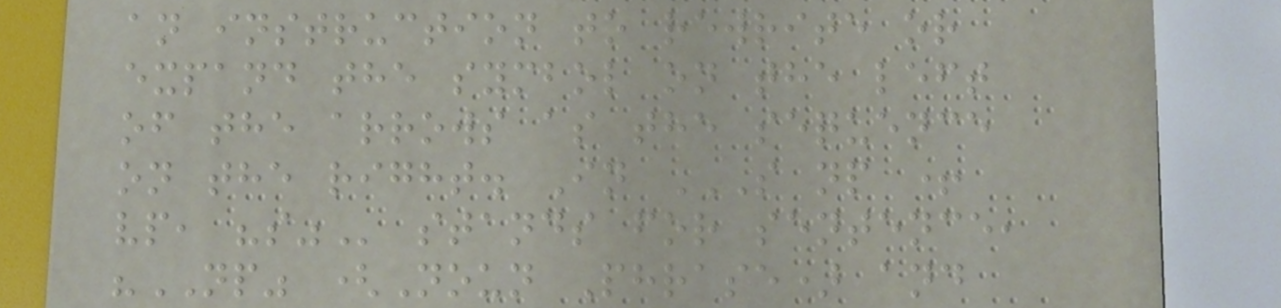an instruction to rewrite or
expand the symbol on the left
of the arrows as the sequence
on the right. In S NP +
VP, "S" stands for sentence,
"NP" (Noun Phrase) and
